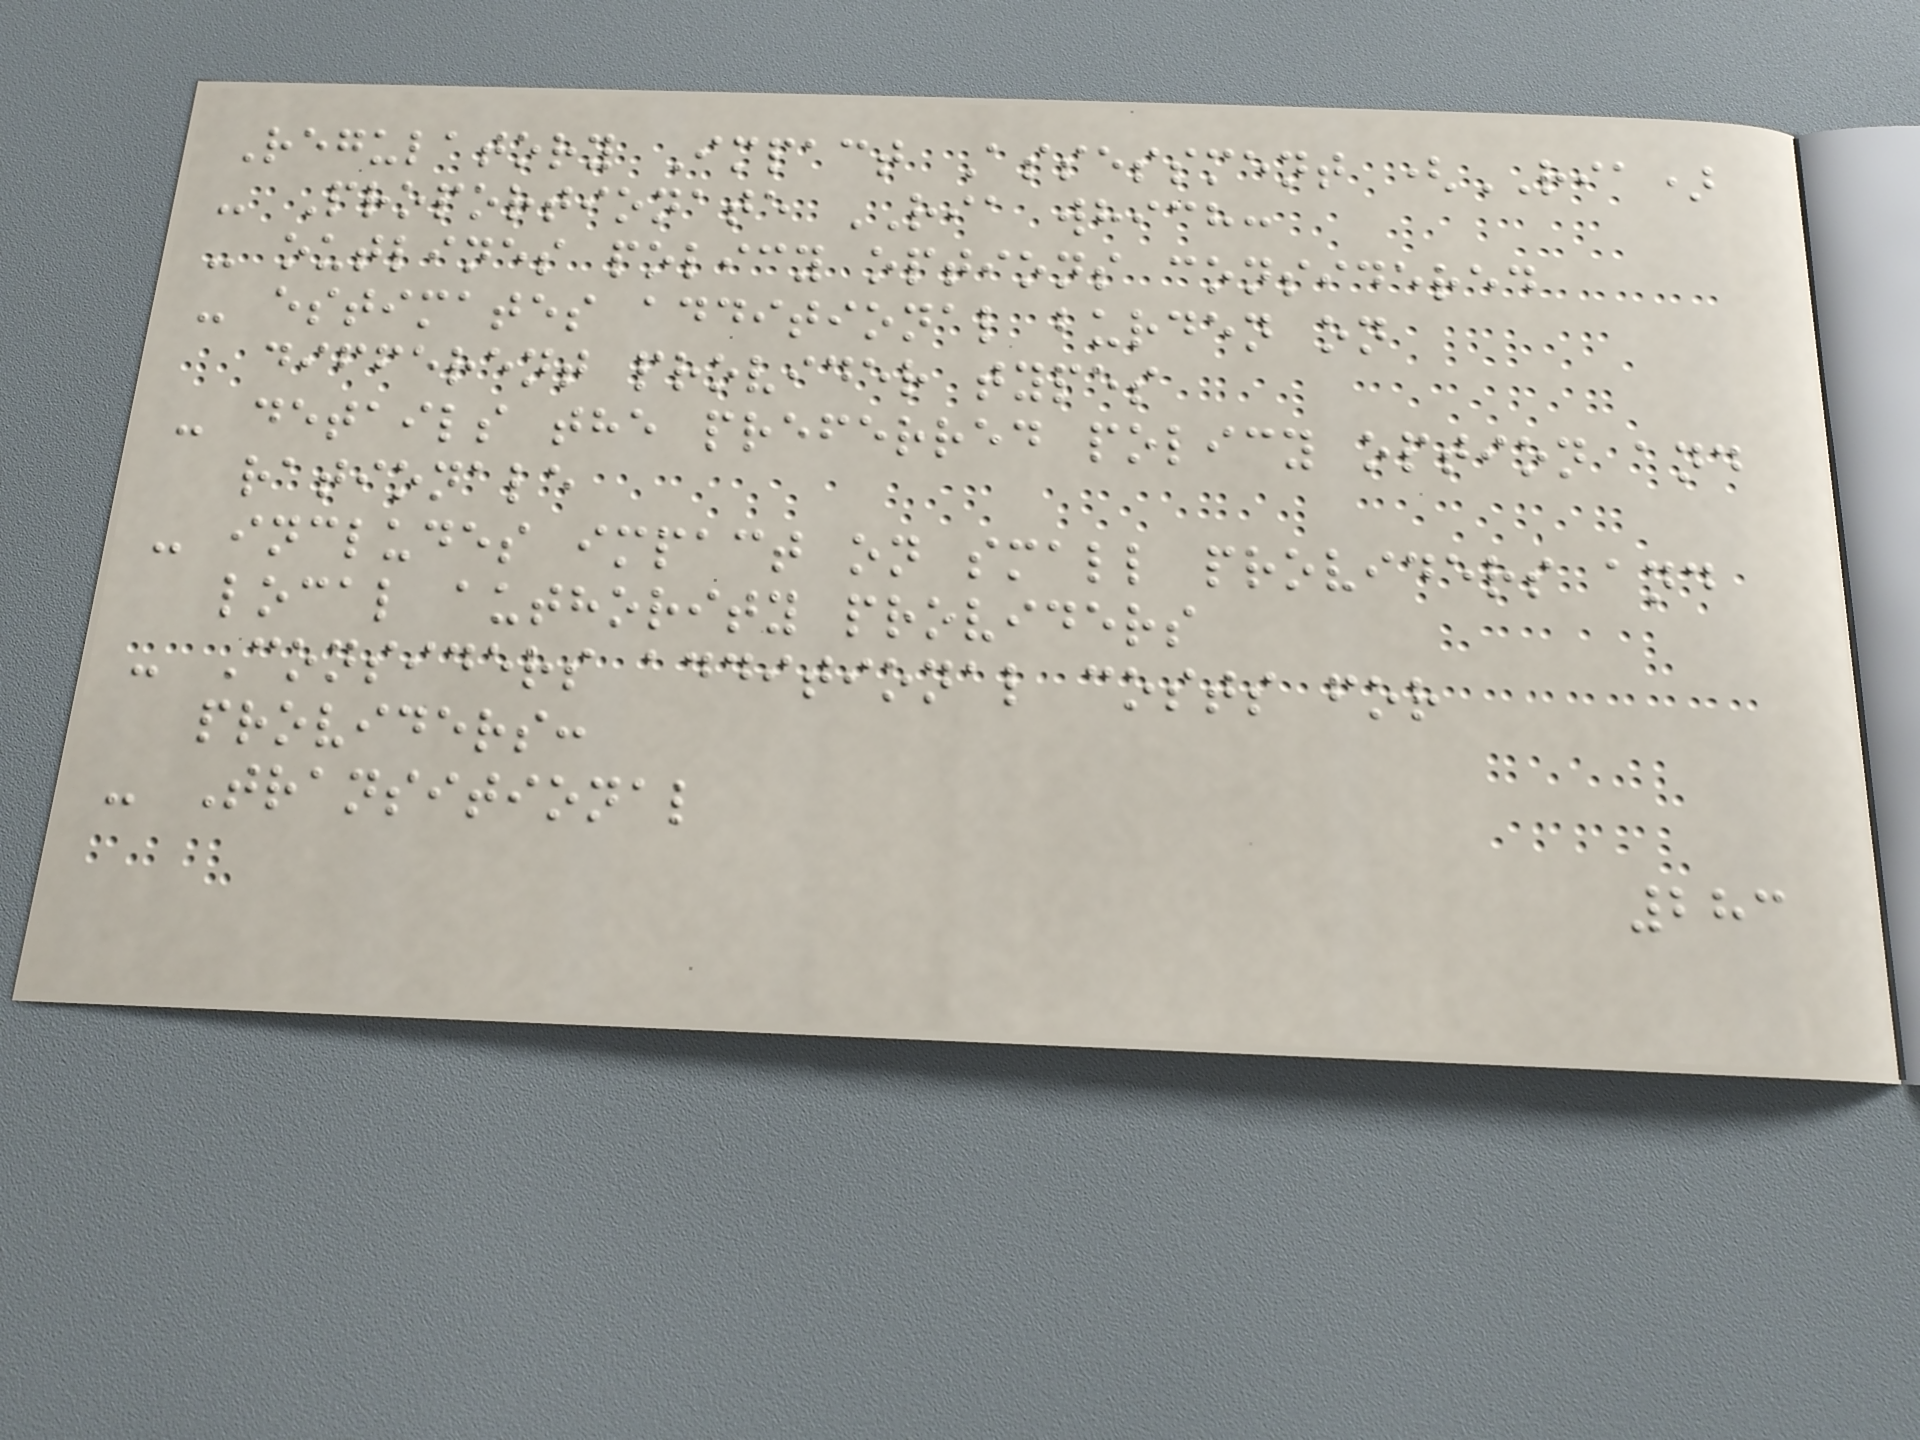Regulatory Impact Assessment (RIA)
- Proportionate RIA which:
- outlines policy options considered
- estimates additional burden on
different provider types
- details the preferred policy option and
rationale
- includes impact on small providers and
local authority providers
- Considers additional costs for
providers:
- Transitional
283
